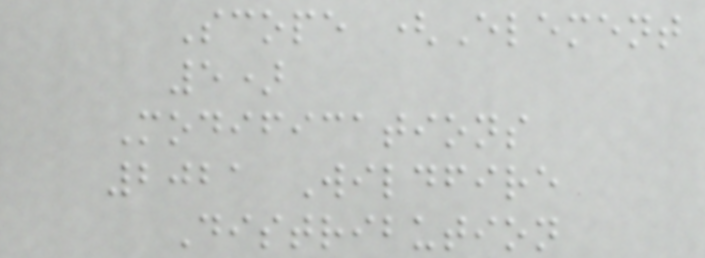Scope (Element
5)
Modifications
2021 Wildfire
Distribution
